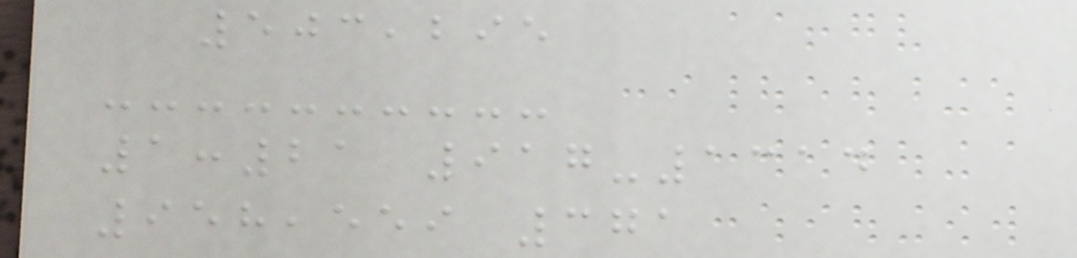503,295
1:21 917-1314
958,559 371
